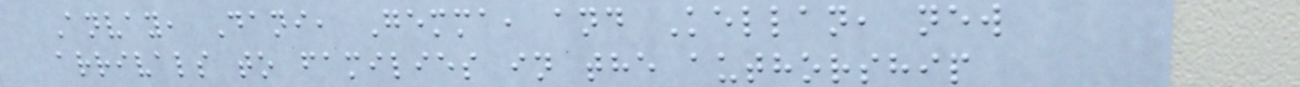Anvay, Dani, Gemma, and Kellan, new
arrivals to families in the authorship
